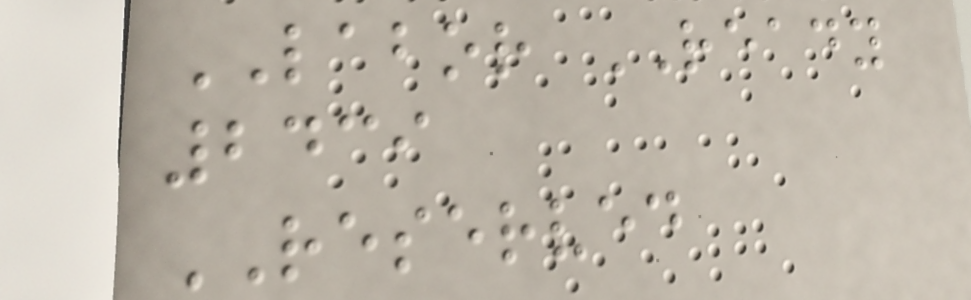LABOR READY
2439
RESERVED
